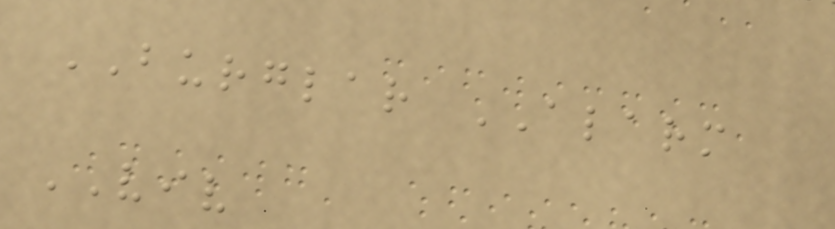BURGLAR ALARM
VIV
